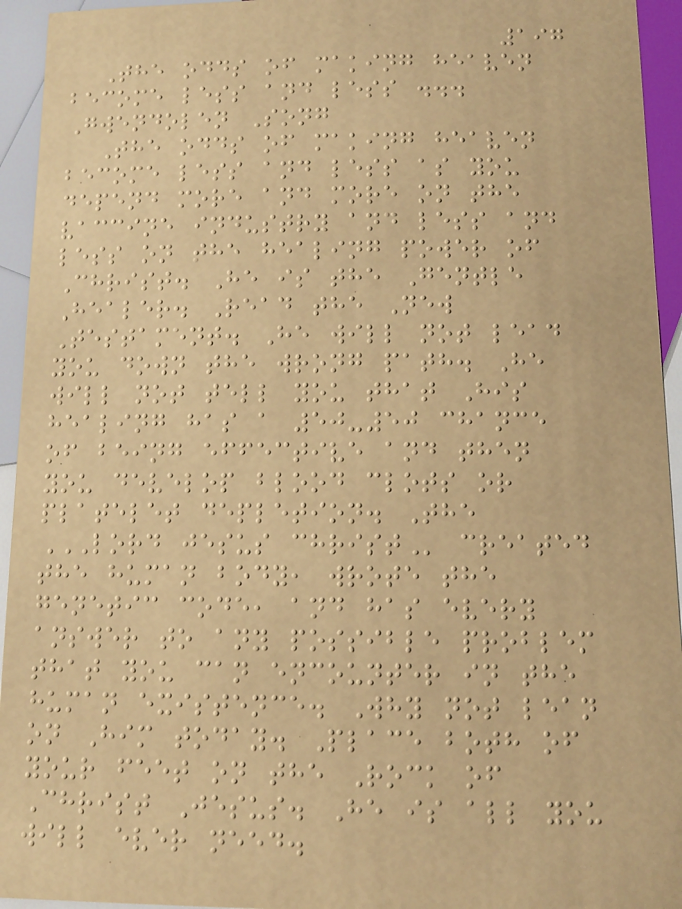197
The odds of making heaven
become less and less ...
Gwendolen Song
The odds of making heaven
become less and less as you
depend more and more on the
vaccine industry and less and
less on the healing power of
Christ. He is the Gentle
Healer. Read the New
Testament. He will not lead
you down the wrong path. He
will not tell you that His
healing has a 50-50 chance
of being effective and then
you develop blood clots or
platelet depletion. The
LORD JESUS CHRIST created
the human body, wrote the
genetic code, and has every
answer to any possible problem
that you can encounter in the
human existence. Why not lean
on Him today. Place both of
your feet on the Rock of
Christ Jesus. He is all you
will ever need.
